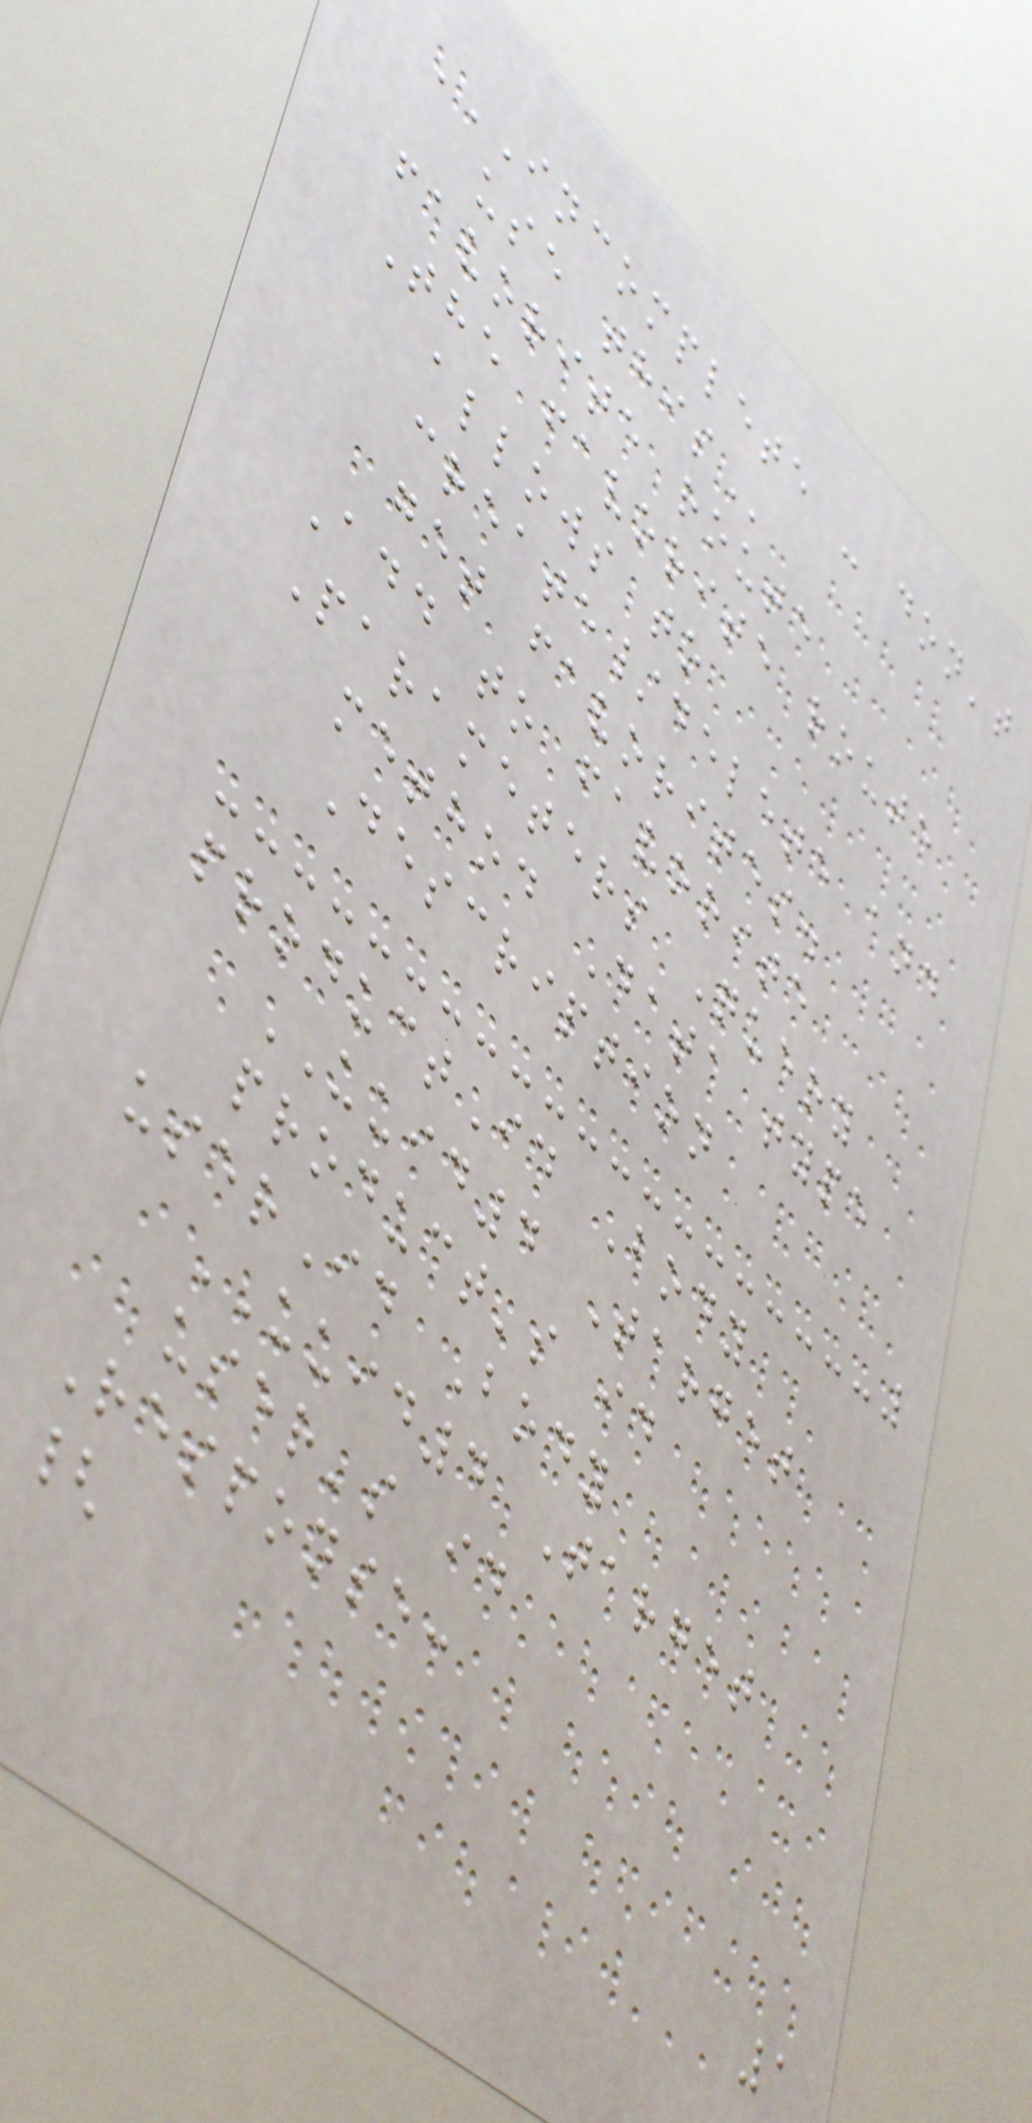INCOMPLETE - DON'T
USE THIS
favorite route
The favorite route
allows to
create/delete and
get favorites.
Add to favorite
Parameters Query
method Data type
Description
productId Body
UUID4 Target
product's id
userId Body
UUID4 Target
user's id
Response:
{
1
